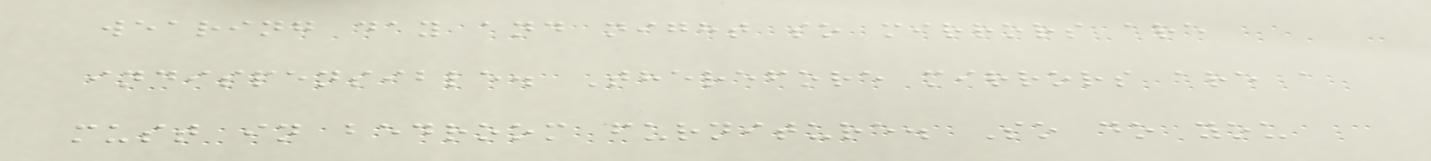wearing day and night so mirrors are
indispensible. Therefore mirrors are a
must in bedroom furniture. So do you
